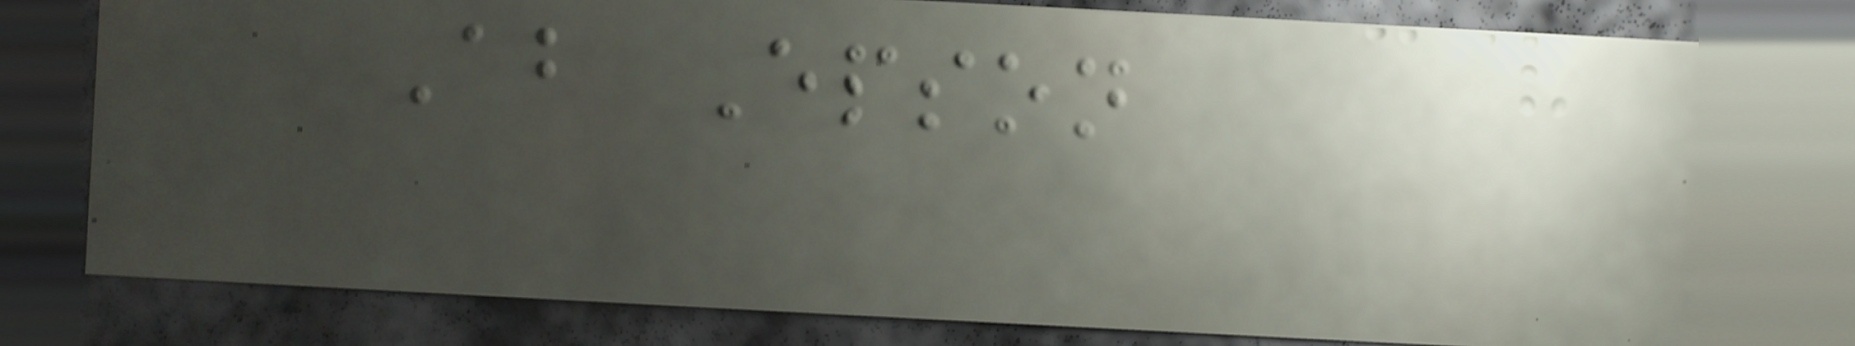About Epson
